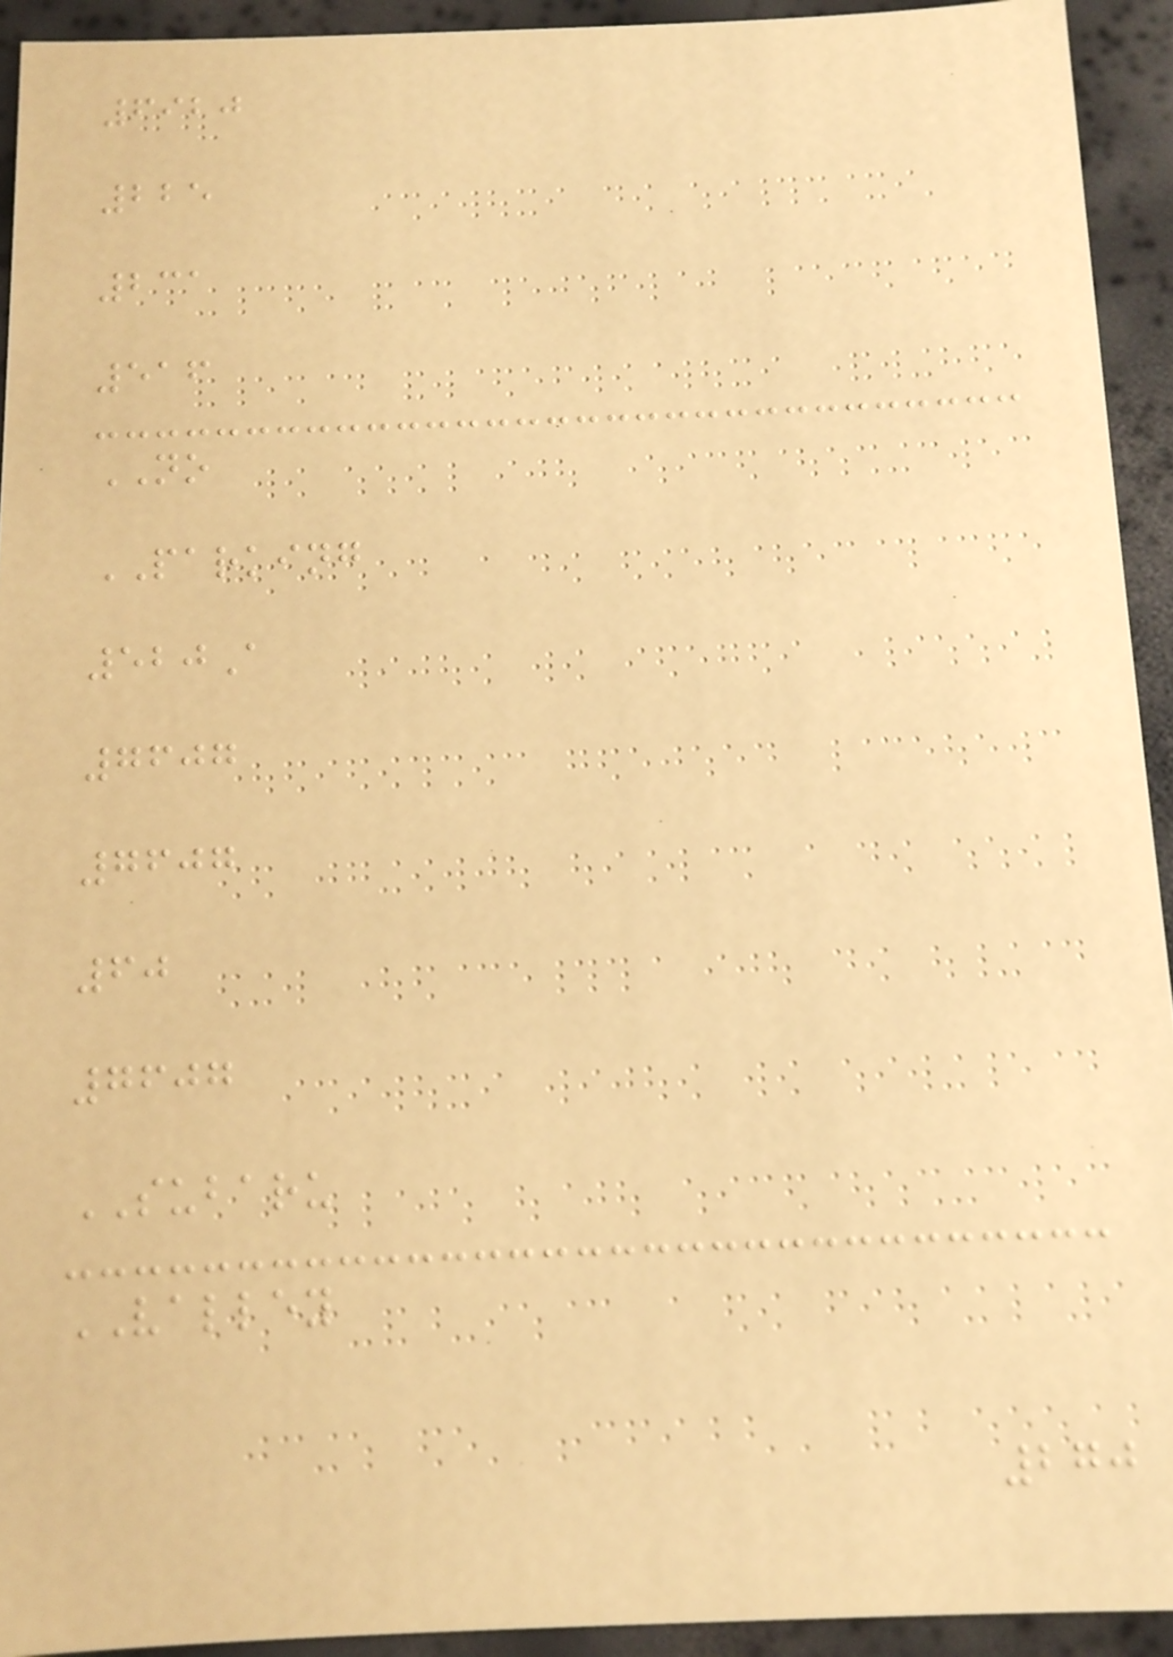6920
225
231
516
NO
PARKING
520A
7607
7607
60
7607
SUBARU
VALLEY
270
